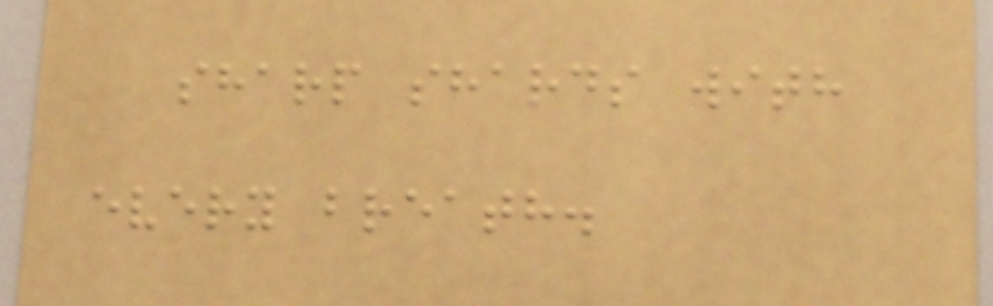sharp shards with
every breath.
